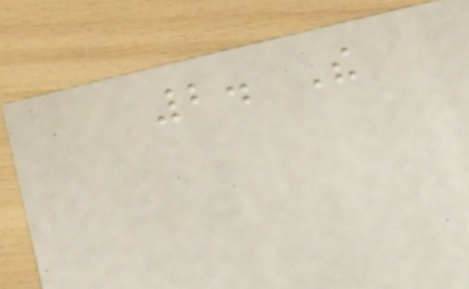2. The
